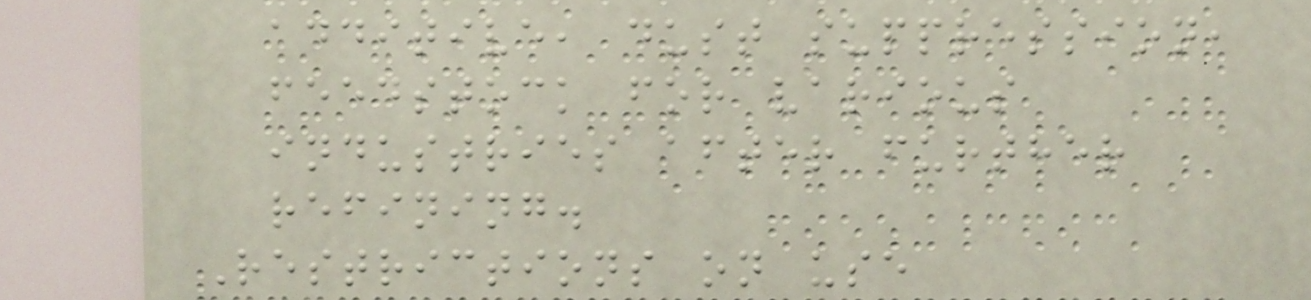additive, dust suppression,
feedstock for various
industries after further
refining.
Restrictions on use
